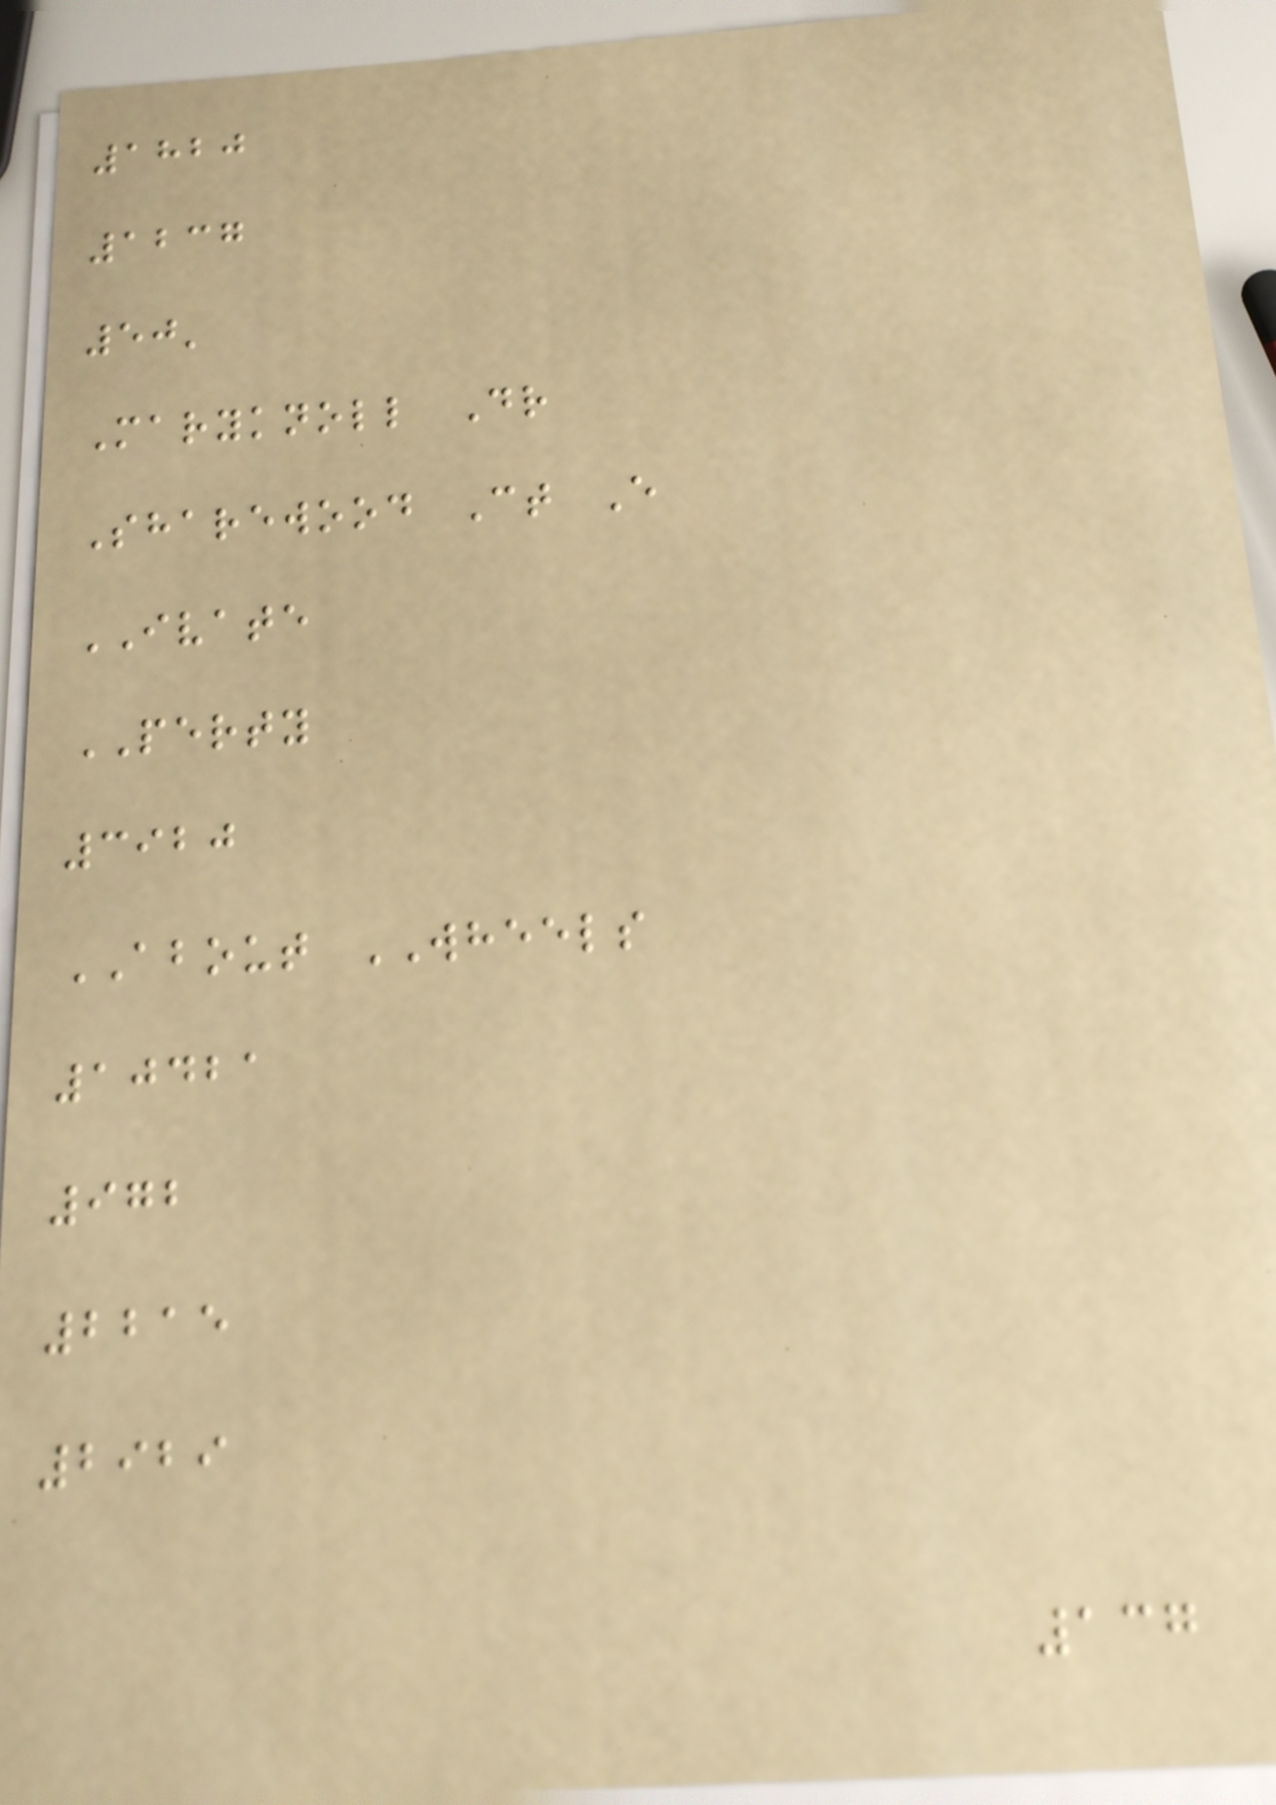1820
1237
50'
Maryknoll Dr
Sharewood Ct E
IVATE
PERTY
3920
ABOUT WHEELS
10421
972
2215
2929
137
